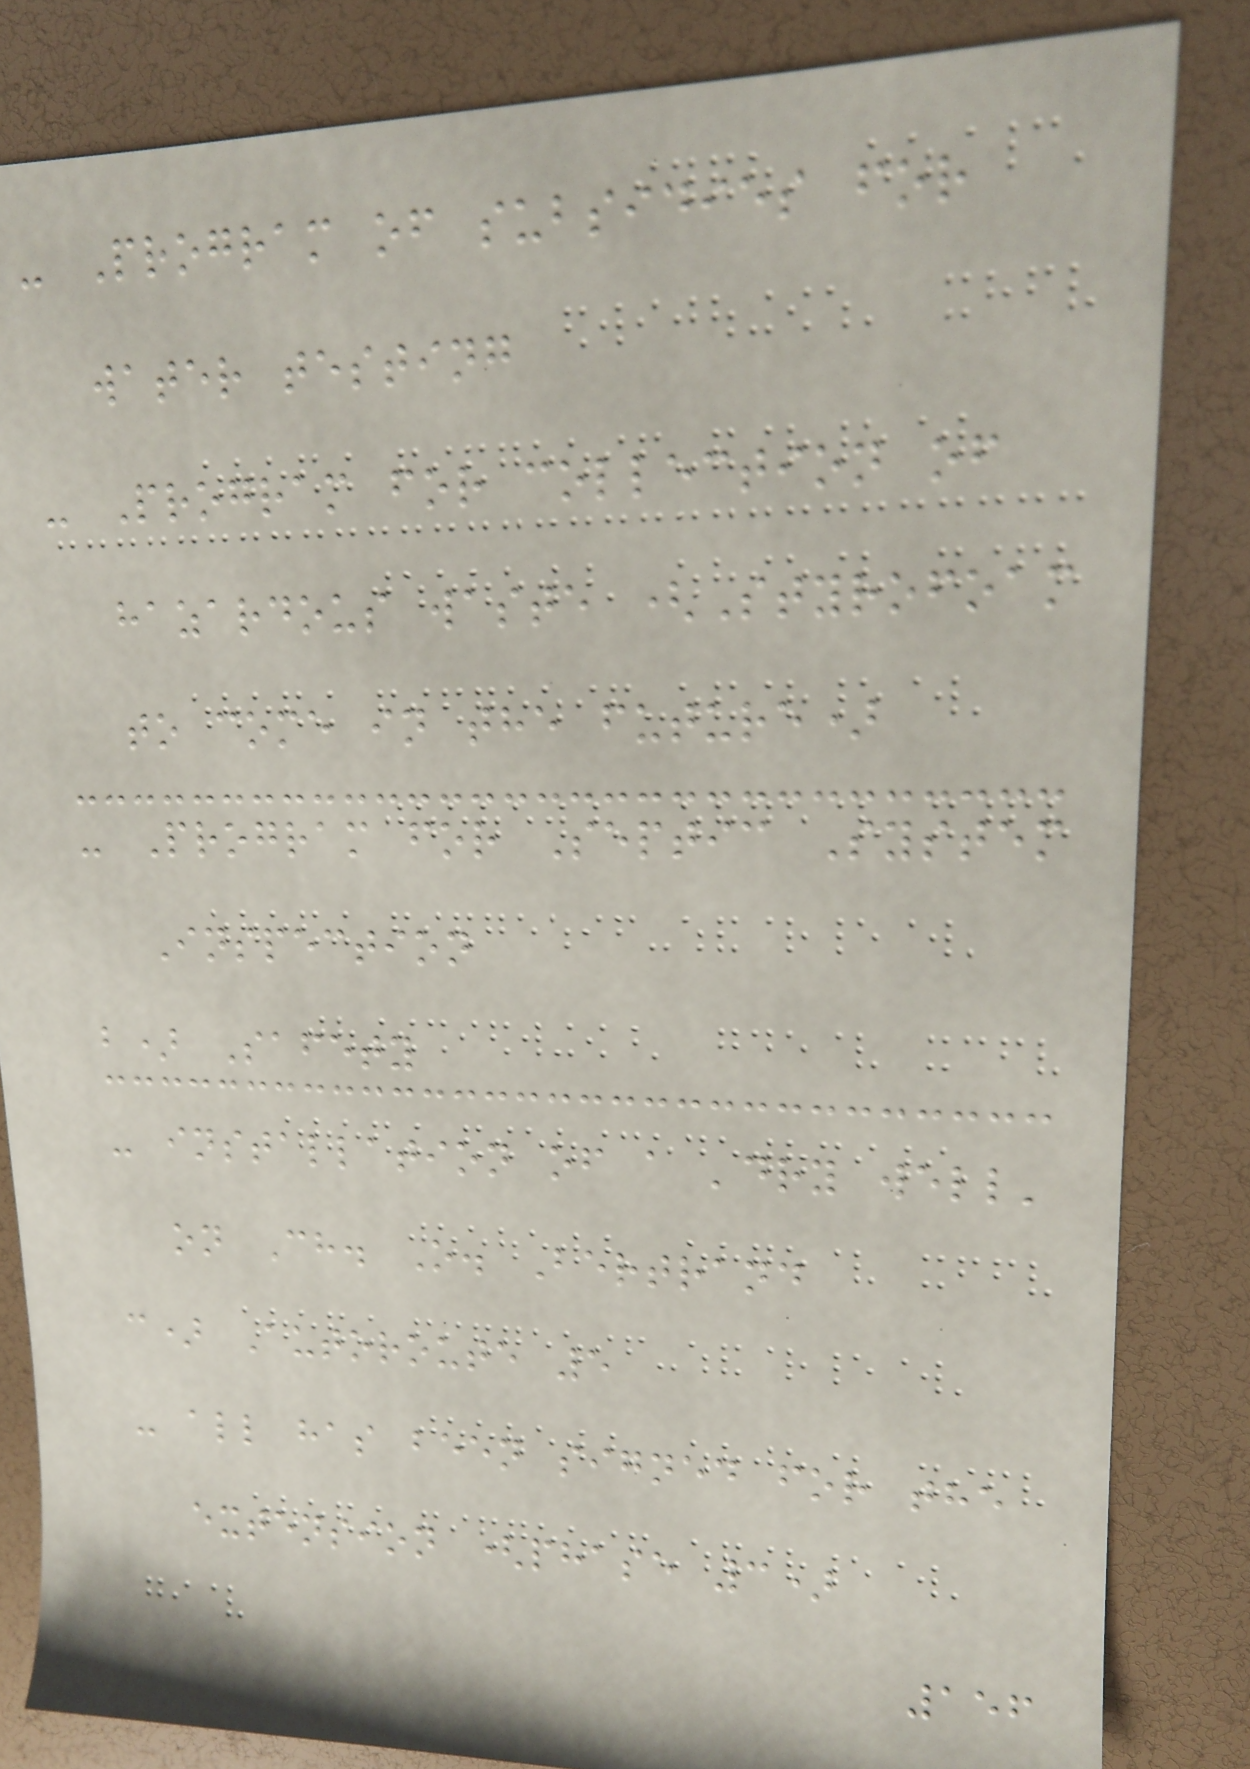- Program of subsidies for
water testing
- Program for collection of
hazardous waste (Styrofoam
to come in the future)
- Program for Septic System
Inspection
b) Safety
- installation of a 'dry well'
on Ch. O. Bertrand
c) Autoroute 5
- all has been signed for the
extension (phase 3)
156
